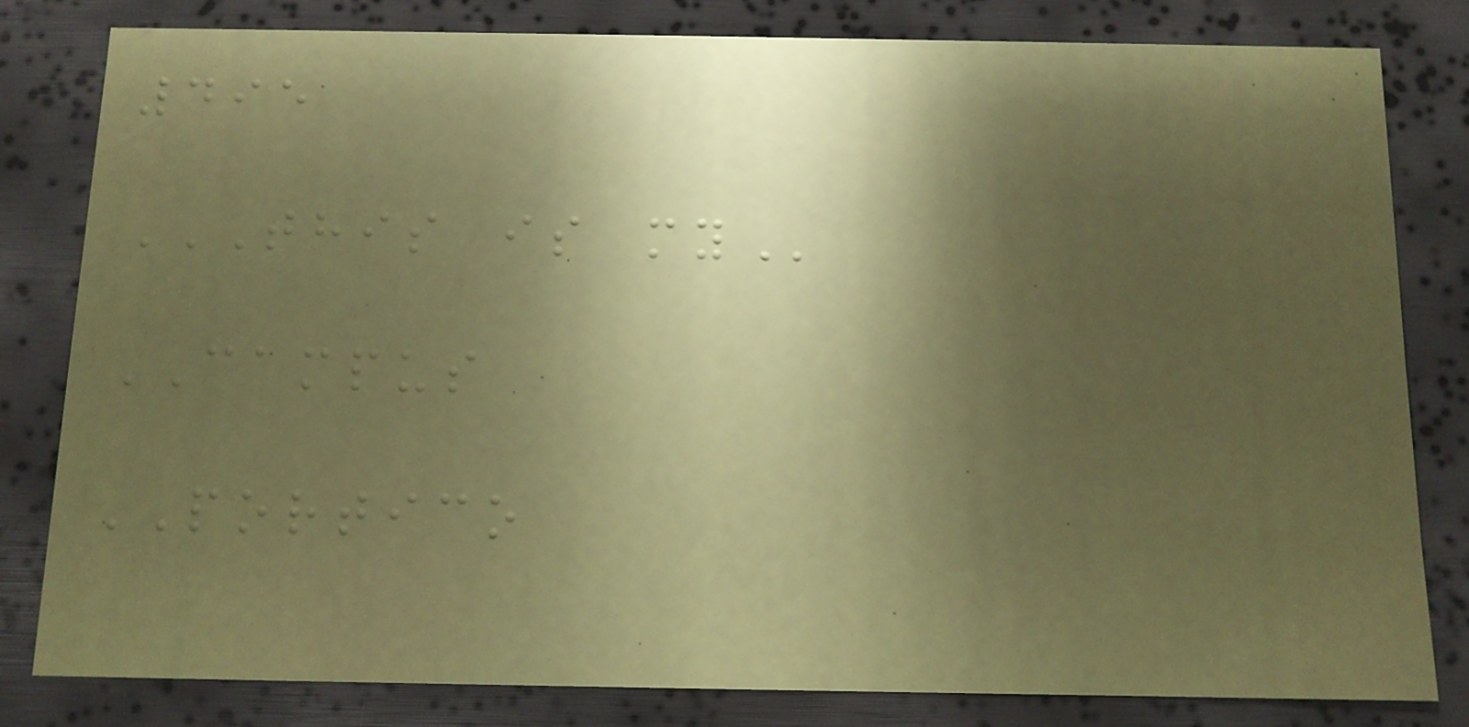495
THIS IS MY
CAMPUS
PORTICO
